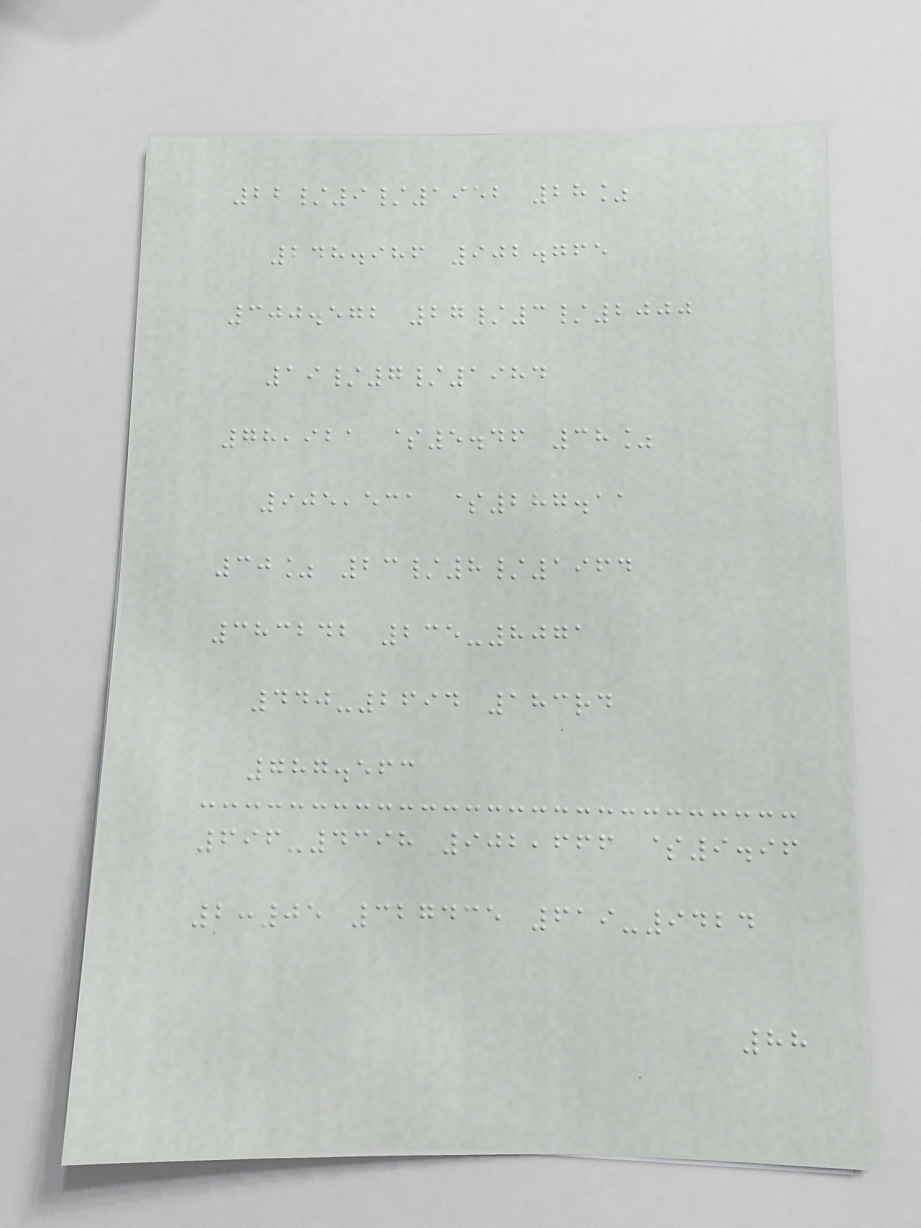22/9/1952 28%
248.986 902.765
300.572 27/3/2000
19/7/1984
78,921 $5.46 38%
905,531 $287.11
30% 23/8/1964
383242 235-8071
440-2694 183rd
787.563
696-4398 902,666 $9.96
2:05 327435 619-9424
88
